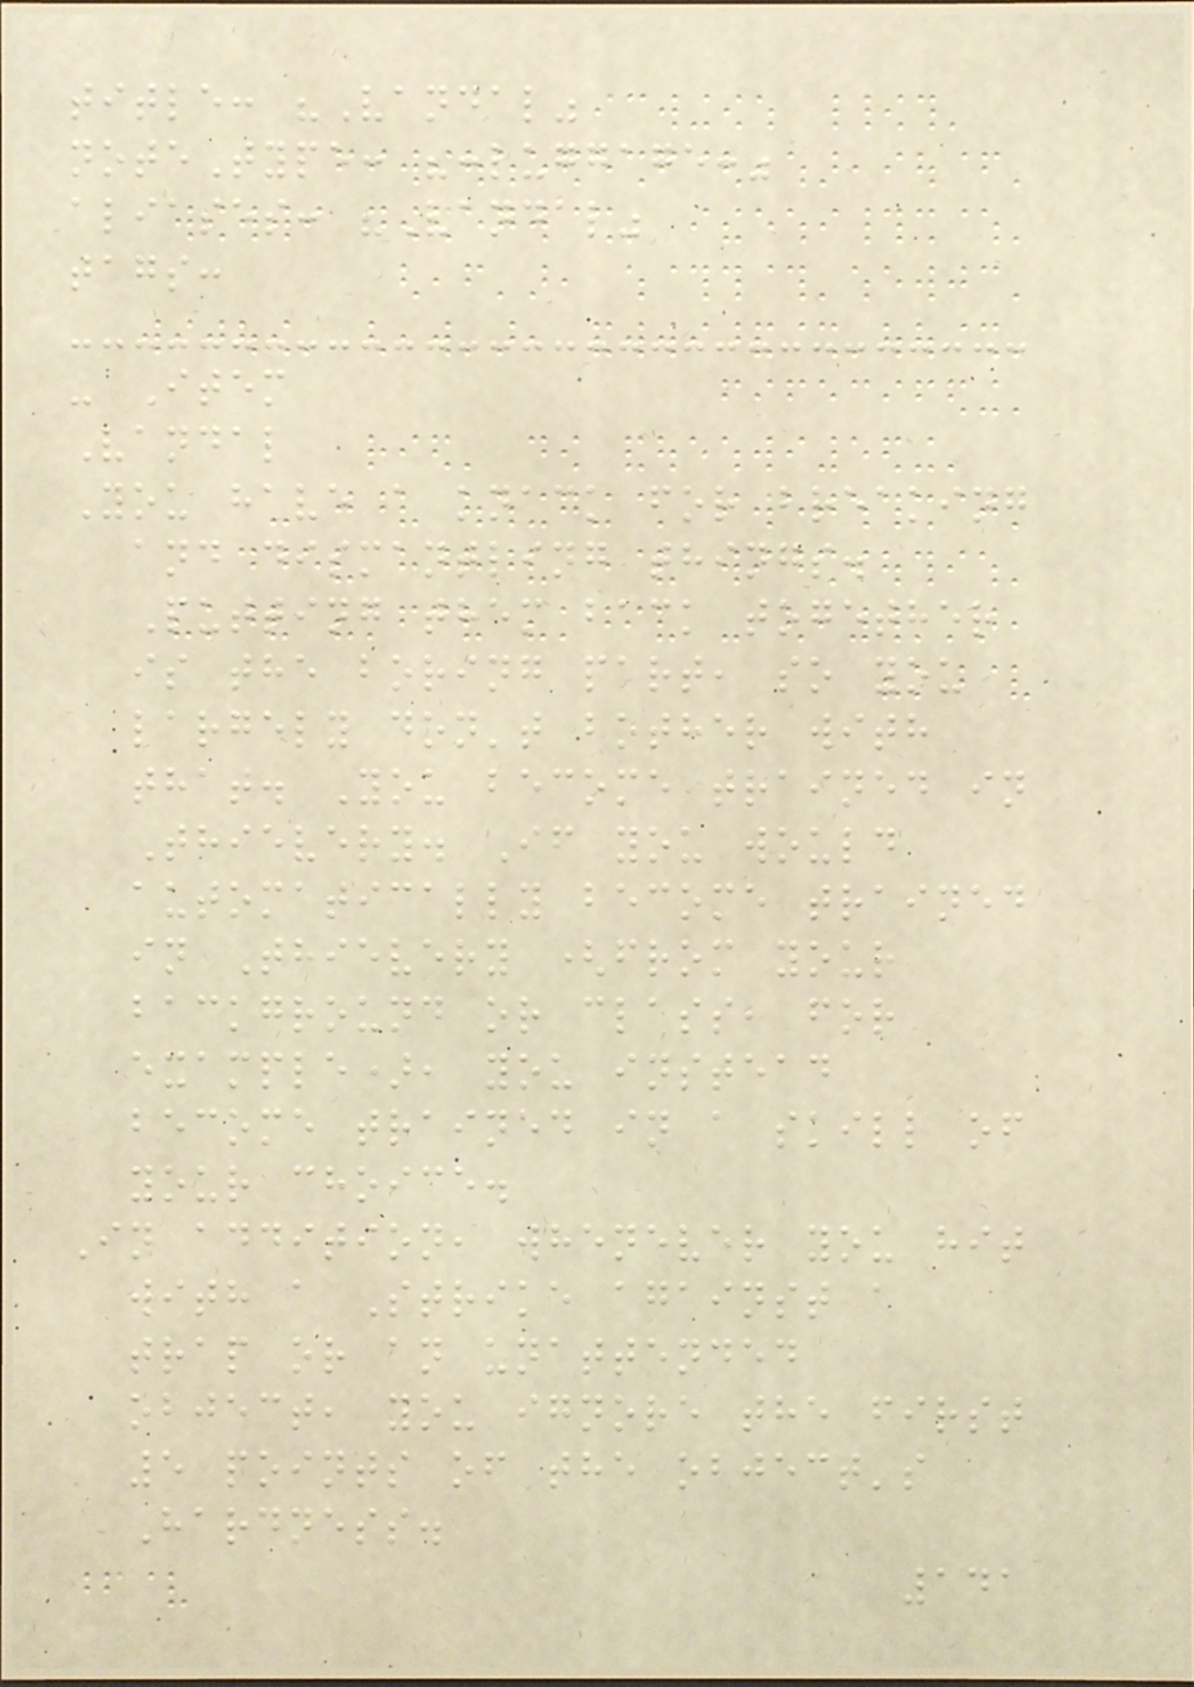title: "Vandal"
noteType: ":luggage:"
aliases: "Vandal"
tags:
- Item
Vandal
You have a knack for breaking
and dismantling things.
Putting them back together
is the boring part, so you
largely don't bother with
that. You become trained in
Thievery. If you would
automatically become trained
in Thievery (from your
background or class, for
example), you instead
become trained in a skill of
your choice.
In addition, whenever you hit
with a Strike against a
trap or an unattended
object, you ignore the first
5 points of the object's
Hardness.
141
